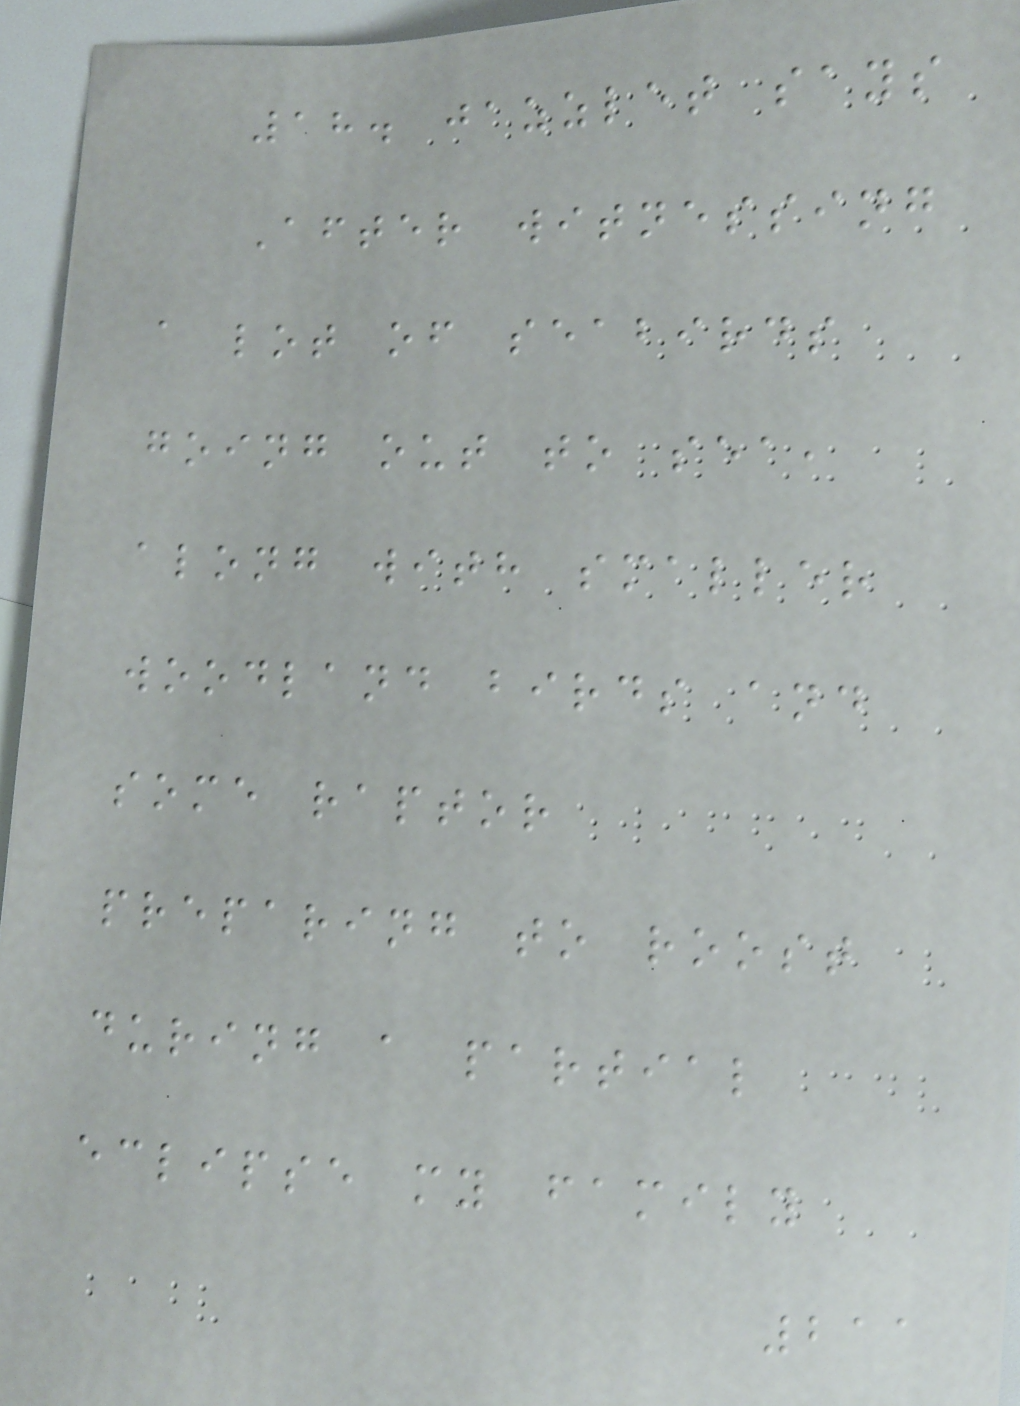18. jazzlet says
After witnessing
a lot of seabirds
going out to sea,
along with smaller
woodland birds and
some raptor
preparing to roost
during a partial
eclipse my family
211
